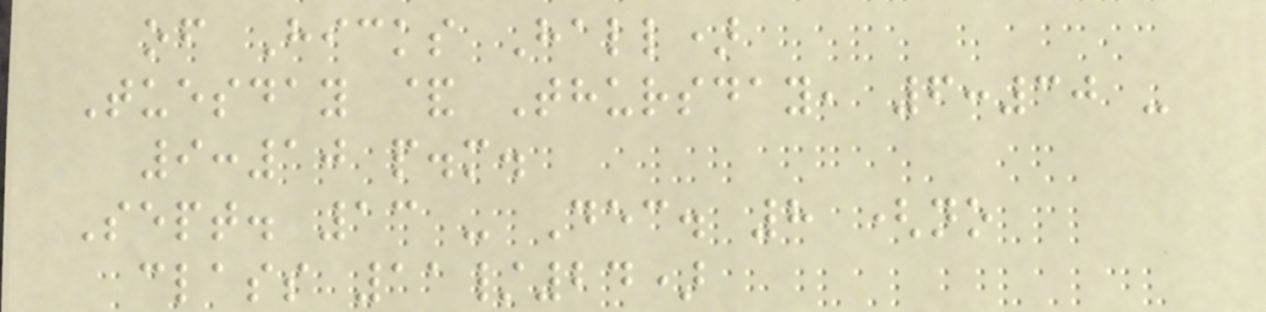of Hicks Hall)
Tuesday & Thursday, 6:30 -
9:10 p.m.
Sept. 13 - Dec. 8 (no
class 11/24)
